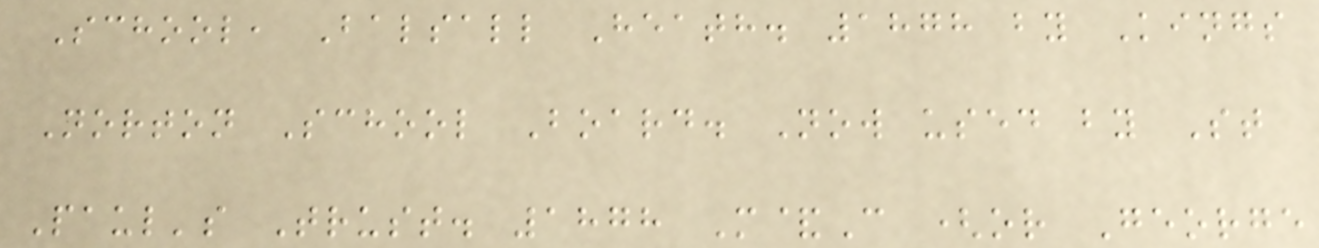School, Balsall Heath. 1878 by Kings
Norton School Board. Now used by St
Paul's Trust. 1878 M&C (or George
